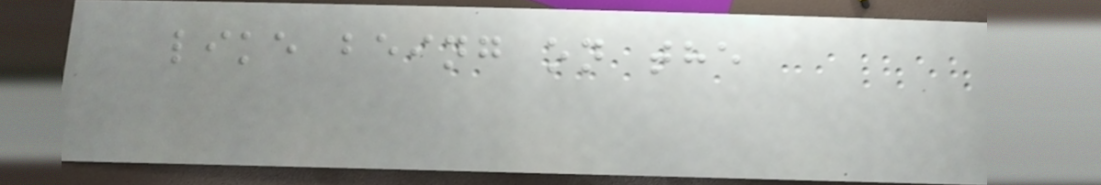like being on the
